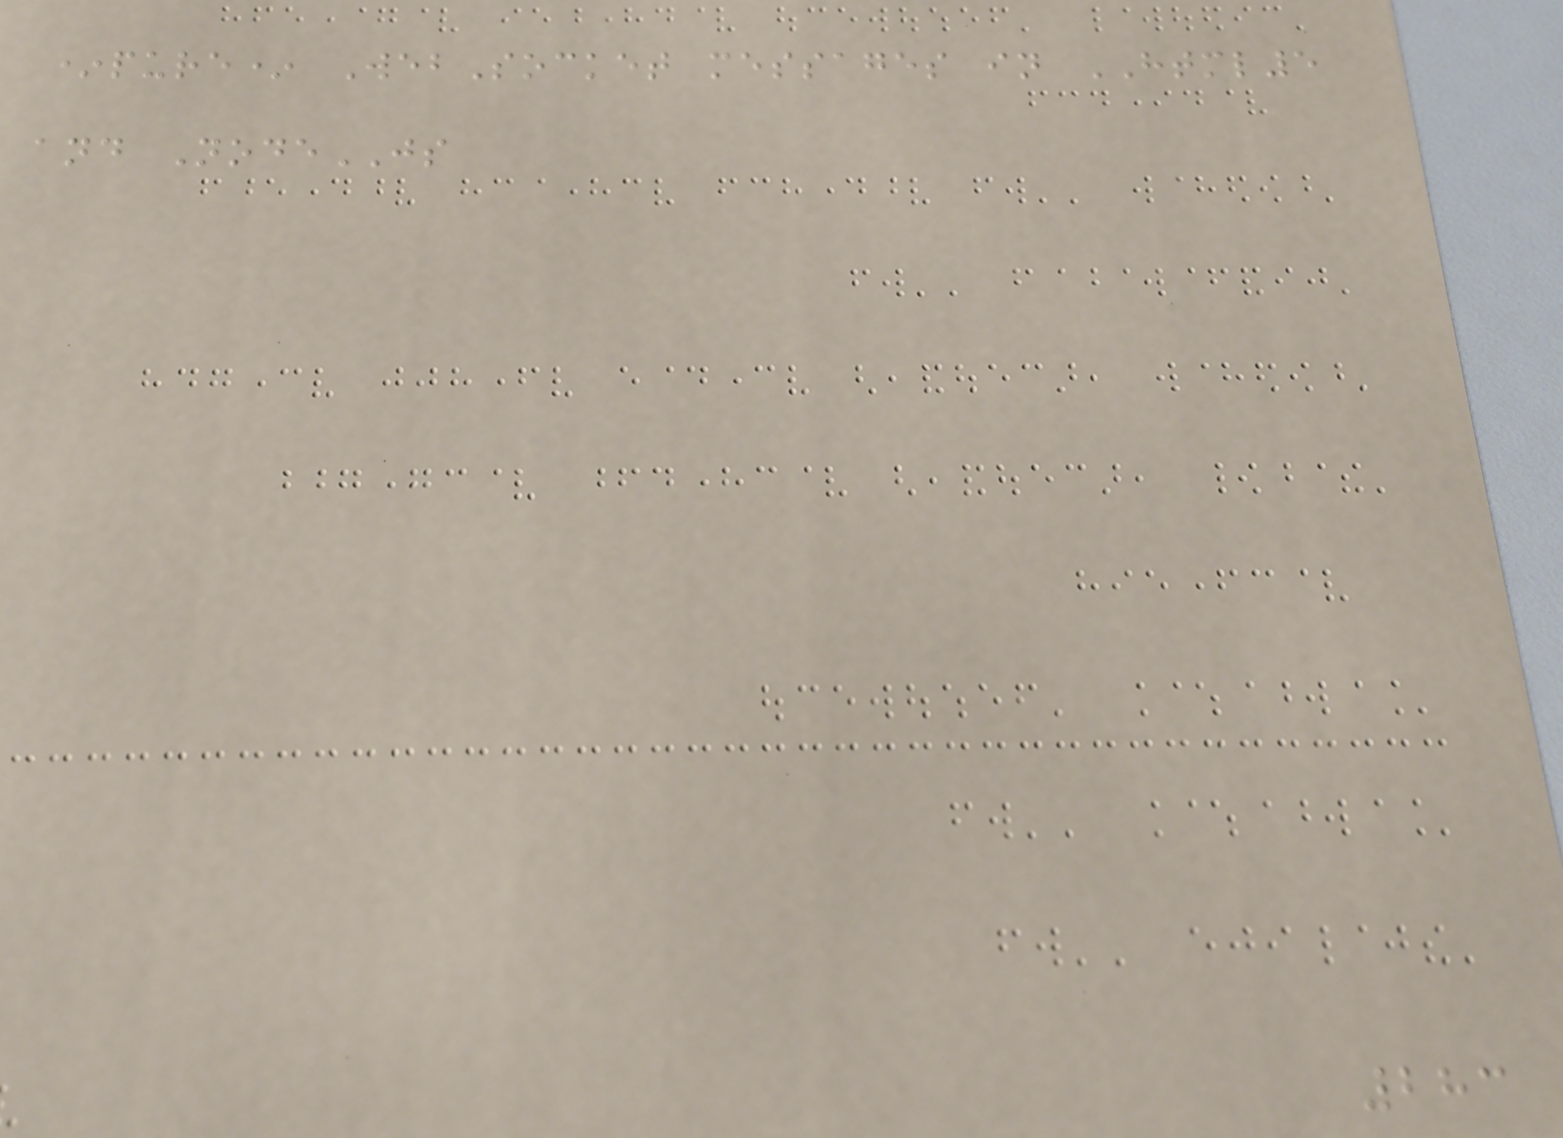*pure* WebSocket messages in HTML5
and NodeJS
283
